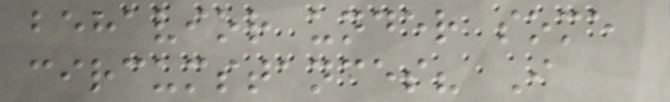behavior under some
circumstances? I
